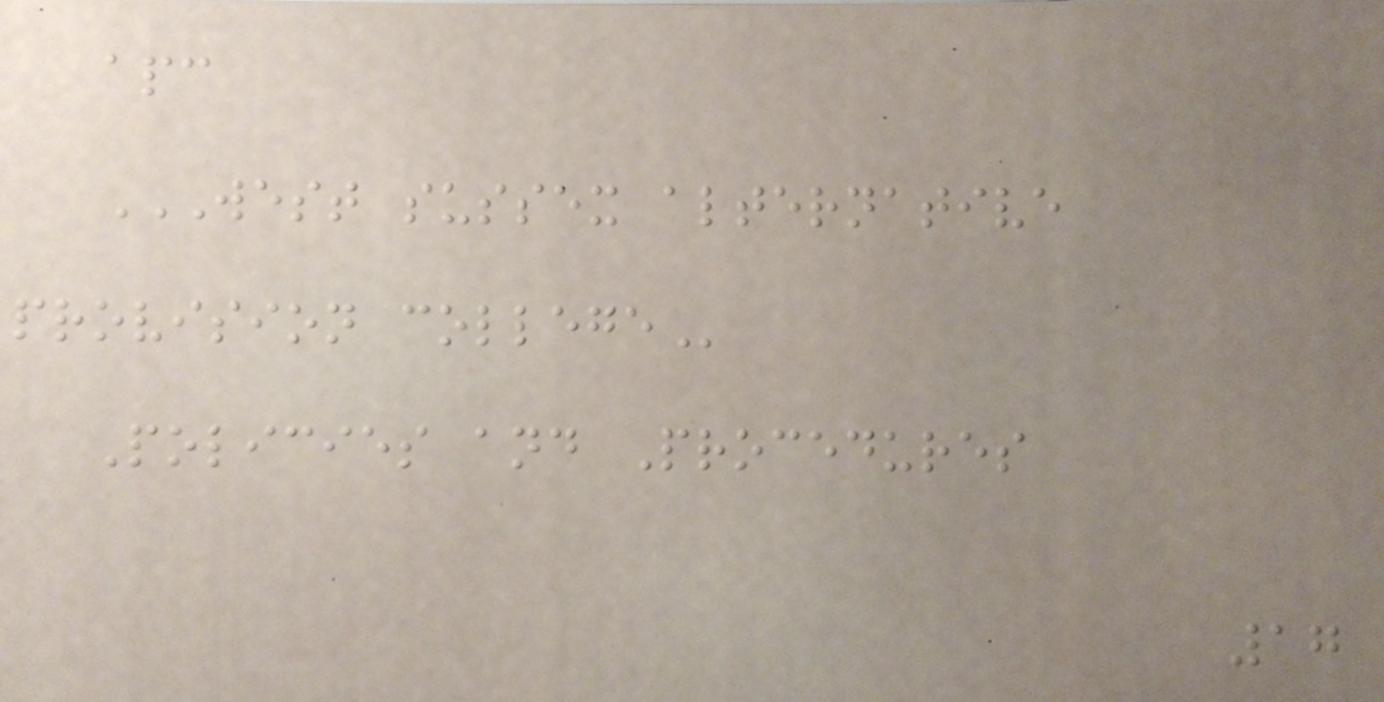apc
WEST SUSSEX ALTERNATIVE
PROVISION COLLEGE
Policies and Procedures
17
